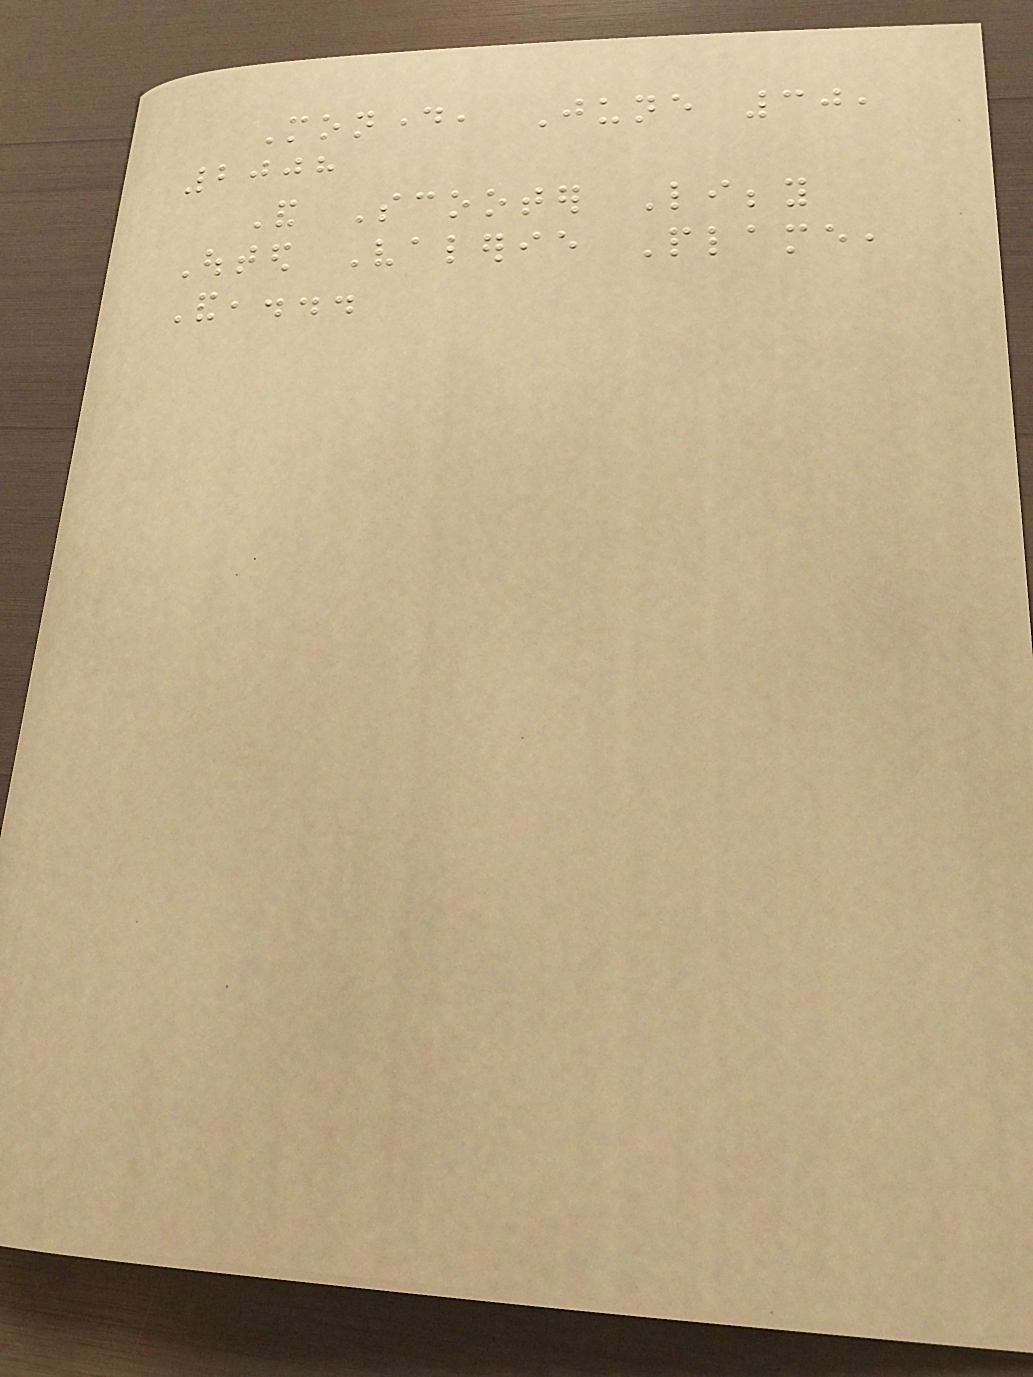Monday, June 30,
2008
And Scooter Libby
Outed Valerie Plame,
And,...
